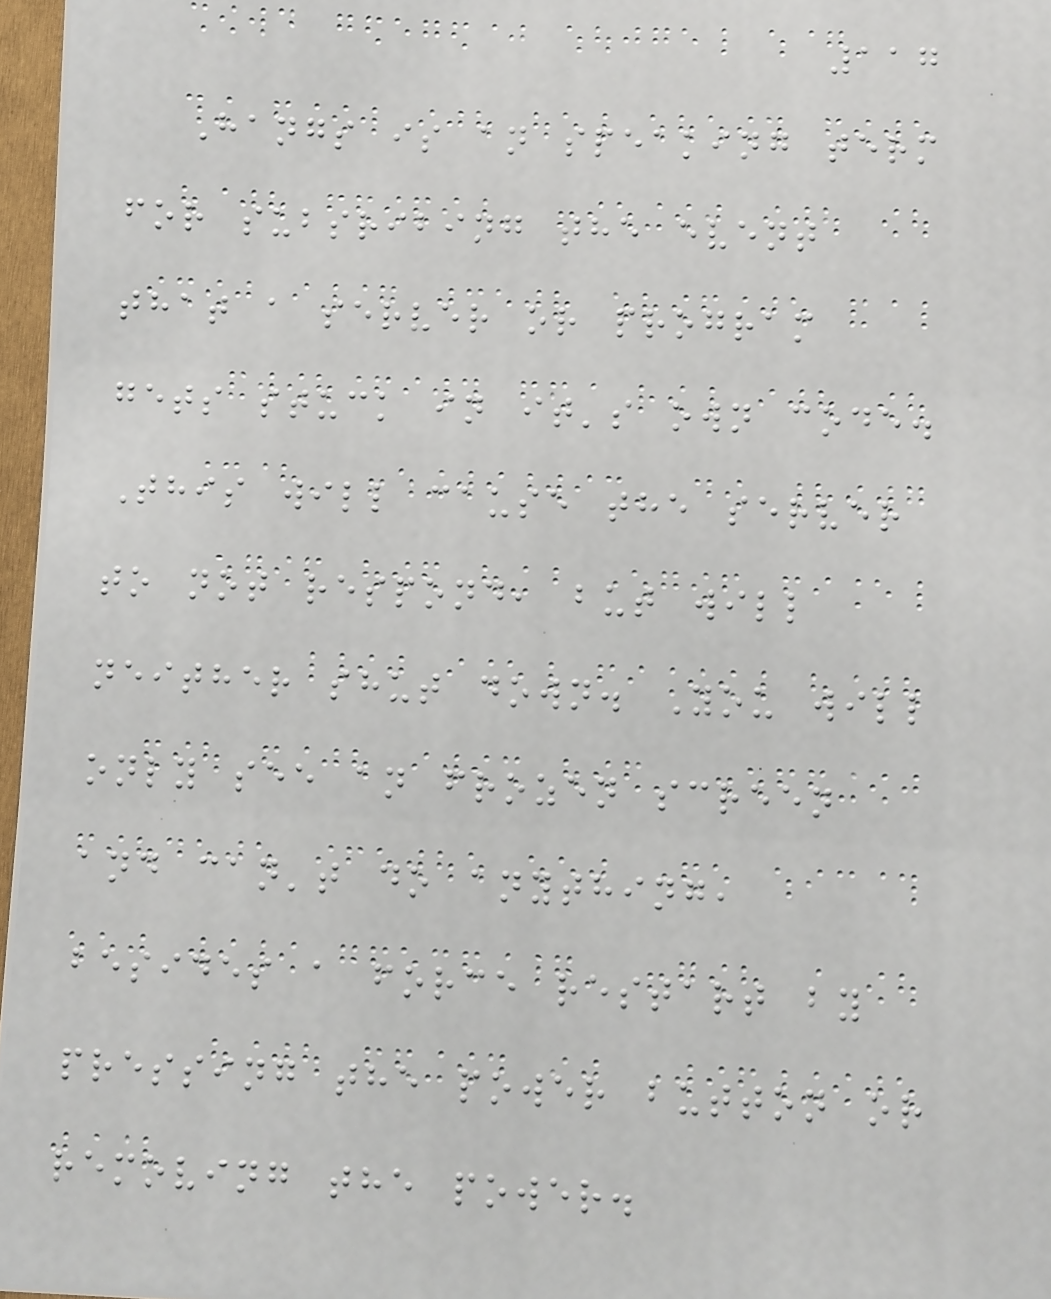117
Hangs is an speaking term
for subsribing the event
that a server or program
gets stuck in it's own code.
This will cause the server
to not respond, but will
neither shut down. You will
only see an frozen screen
and can't do anything,
besides a force restart by
pressing the power button or
removing the power.
